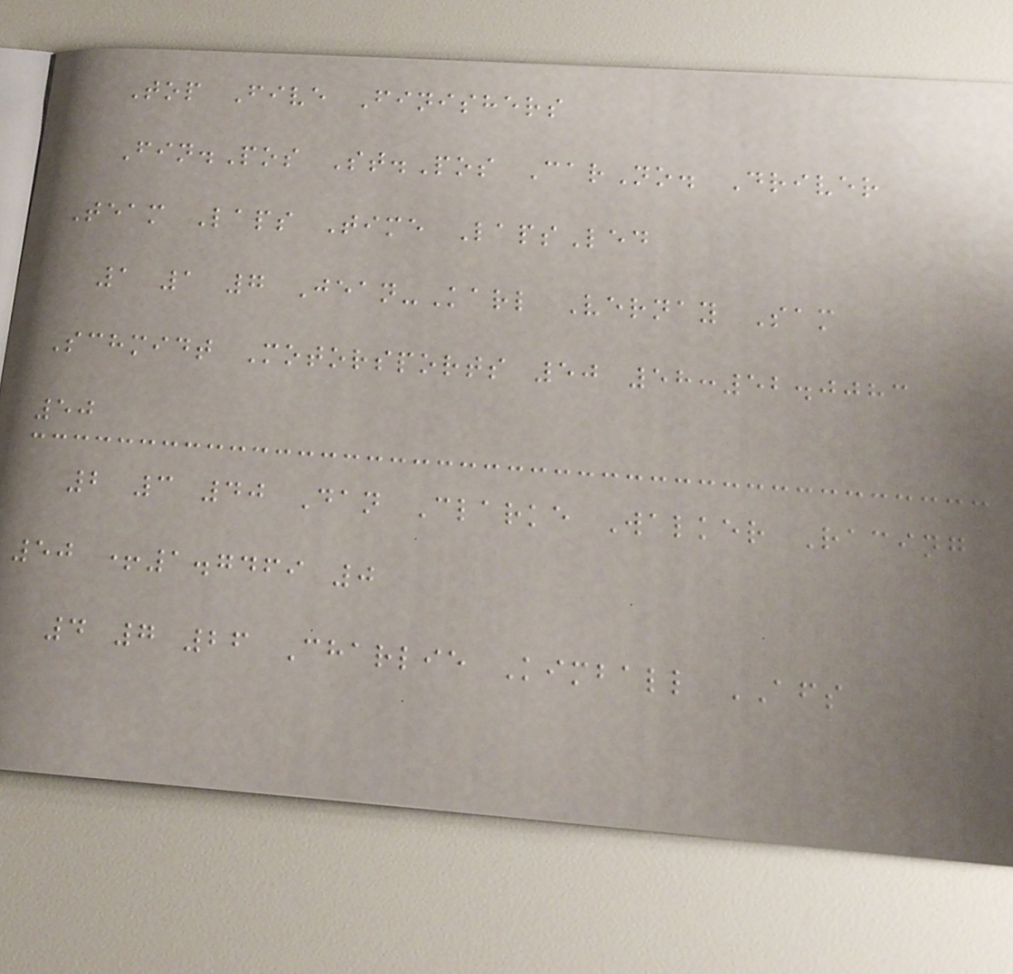Top Five Finishers
Fin.Pos St.Pos CarNo. Driver
Team Laps Time LapsLed
1 1 7 Jean-Karl Vernay Sam
Schmidt Motorsports 50 58:52.0083
50
2 3 40 Dan Clarke Walker Racing
50 +1.7469 0
4 7 26 Charlie Kimball AFS
